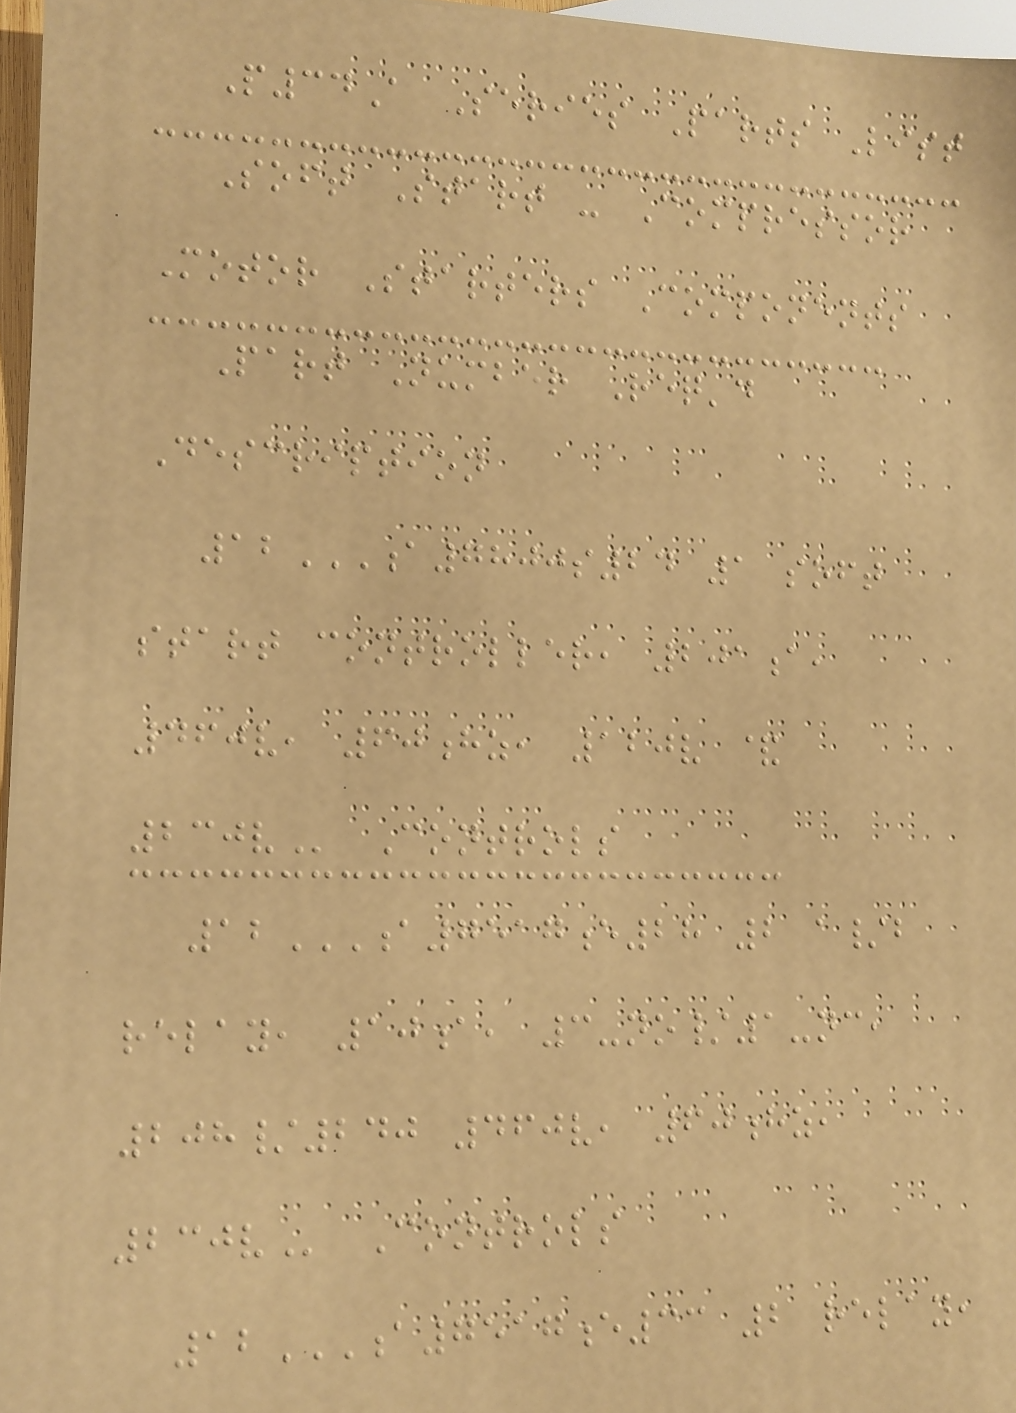P34A Series Parts List
Soft Start - Compressor
Motor Starters Components
Part Number Req'd
Description
12A7800S24 1 SOFT
START CONTROLLER, 201A,
460V, 60HZ, 120V &
230V Controls
12A7517E28 2 A/B
RELAY, 10A, 3-NO/1-NC,
208/240 460V, 60HZ,
230V Controls
12A7517E33 2 RELAY,
